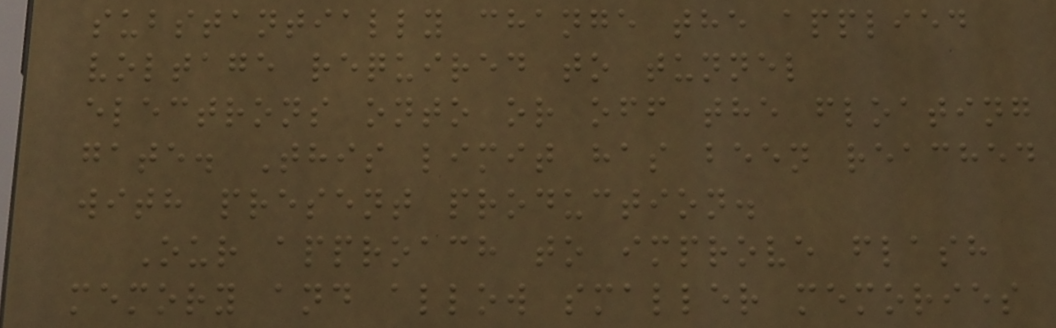substantially change the applied
voltage required to tunnel
electrons onto or off the floating
gate. This limit has been reached
with present production.
Our approach to improve flash
memory and allow smaller memories
